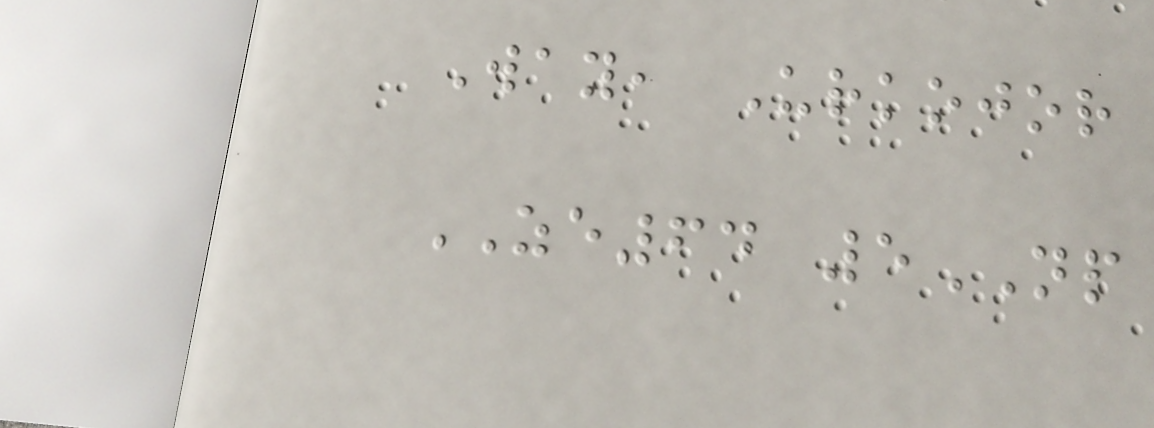Way, Urkojor
ZE64 5NP
